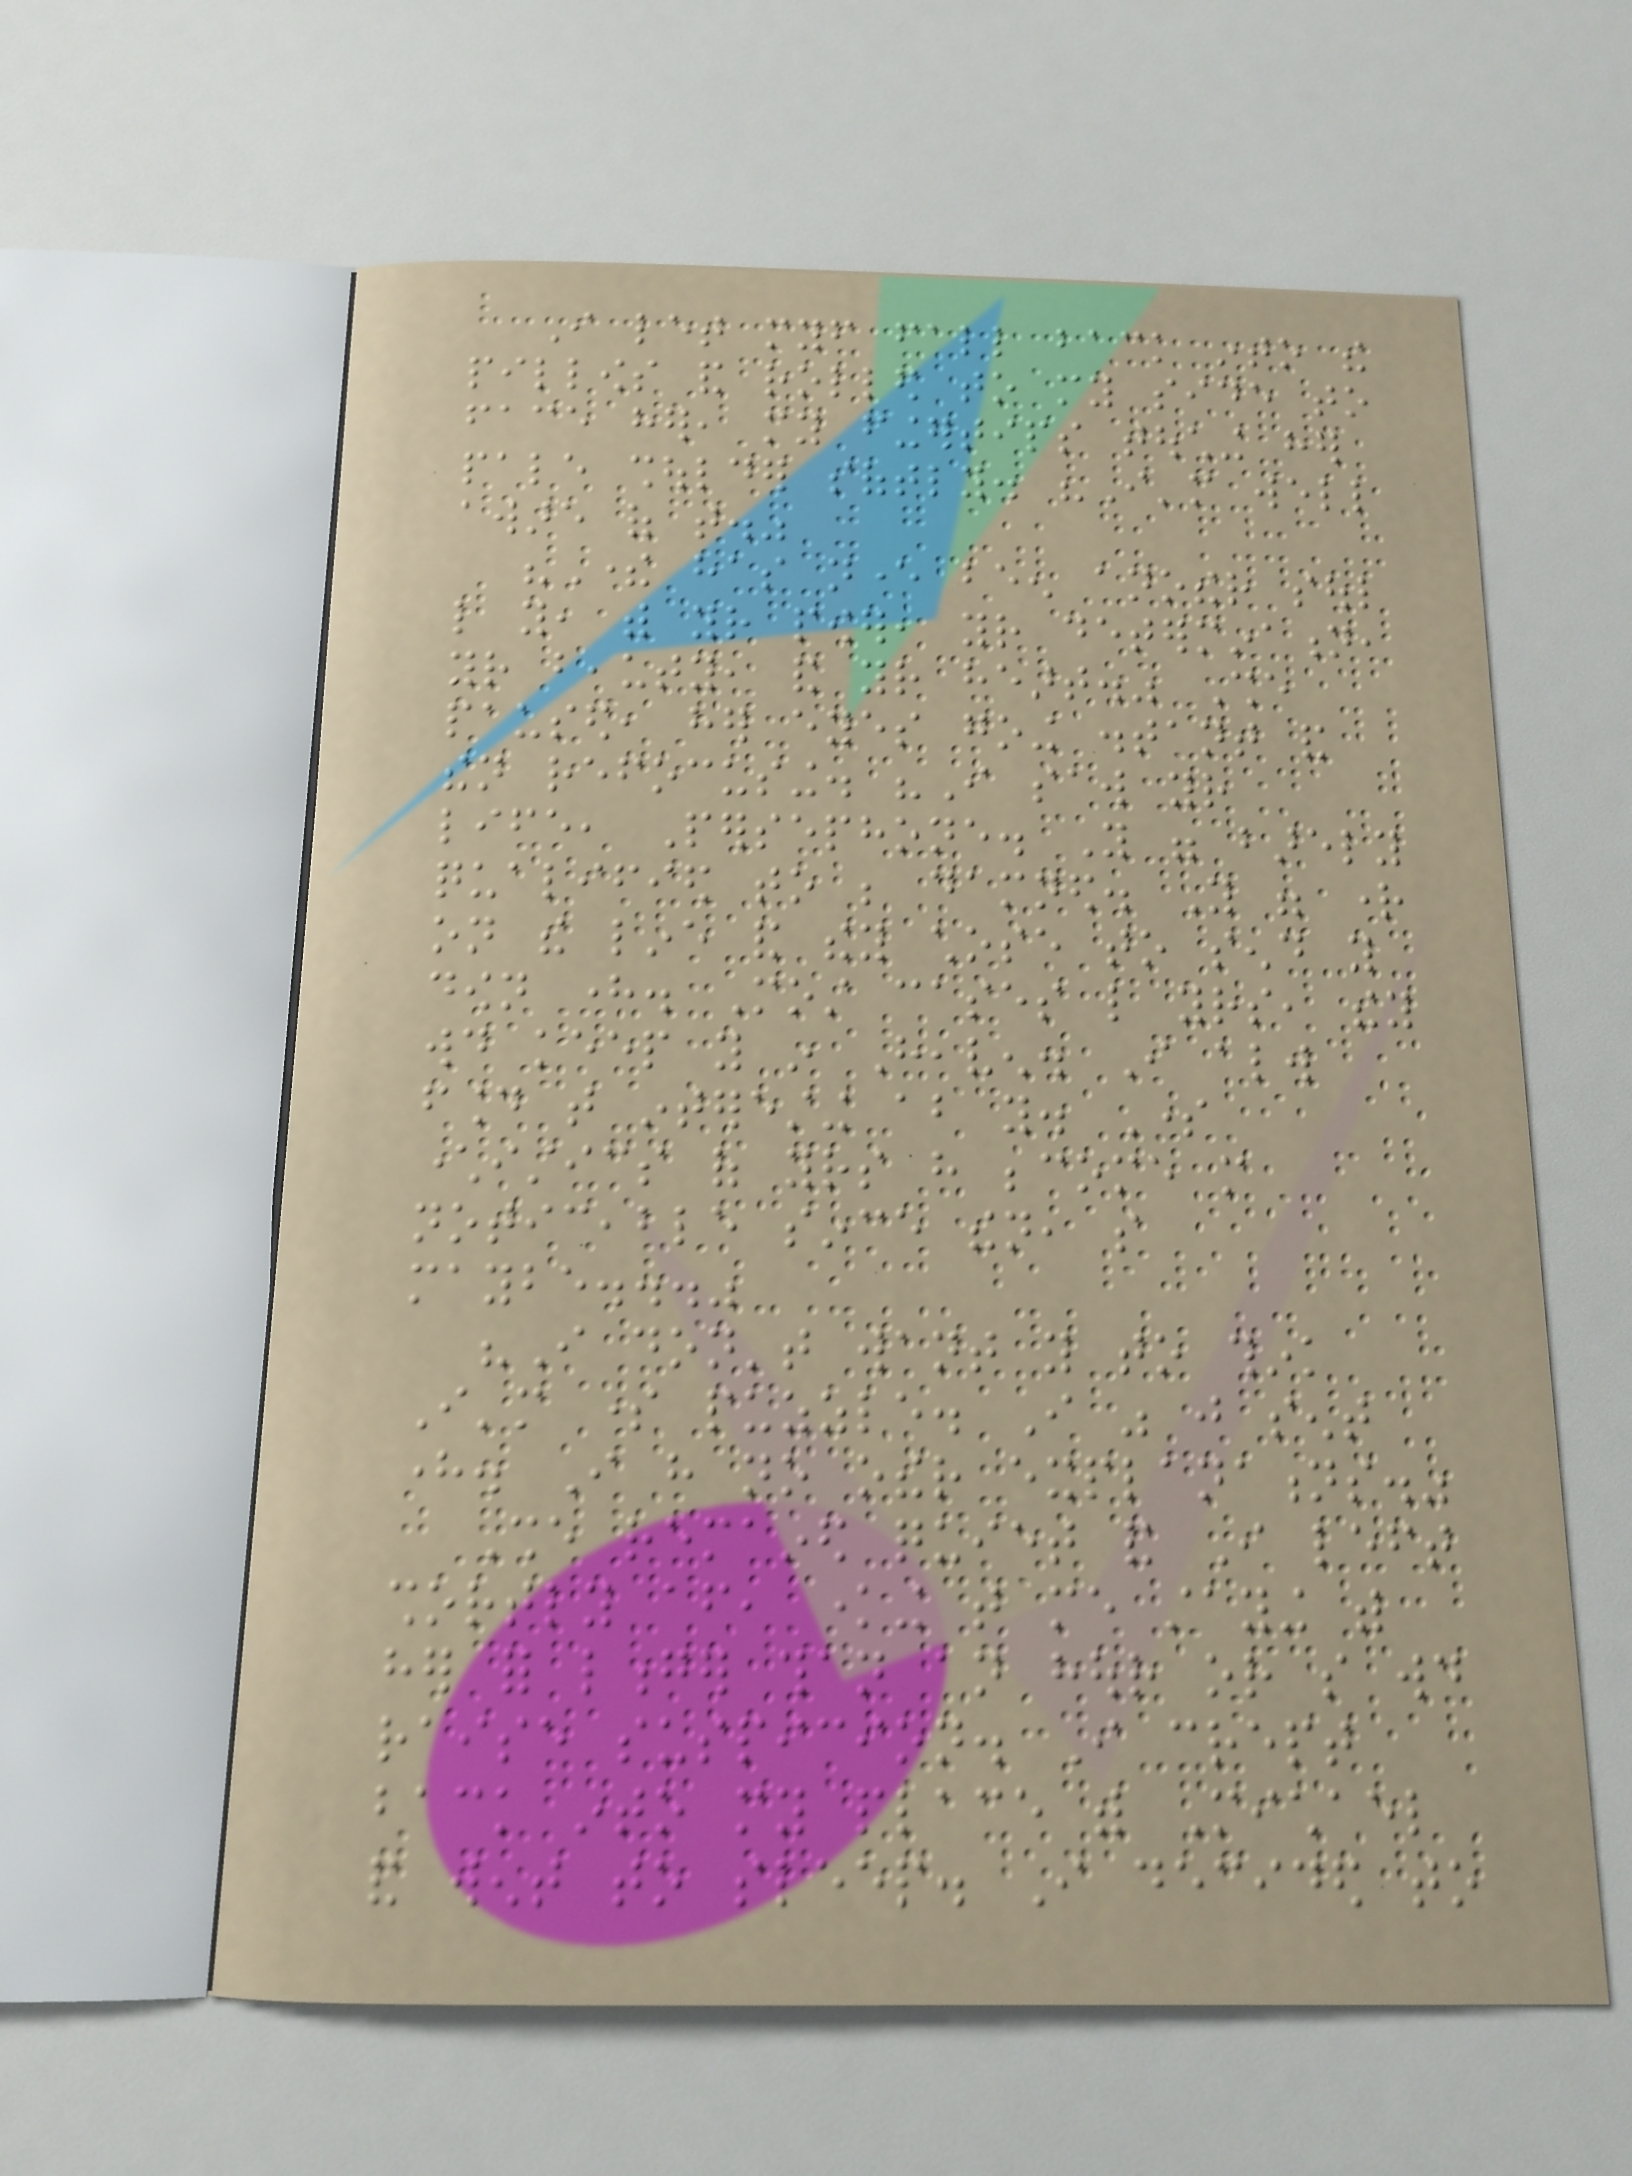I let myself fall back into the
pillows and rolled to my side to
face her, my fingertips touching her
pale shoulder softly. "I'm well
aware of that."
"There has never been another soul
like you, with your power, your determination,
your beauty, and your heart." She
paused, her eyes going distant and
then refocusing. "I saw your
life, Persephone. You were barely
qualified to be damned. You were right
on the line and they chose to send you
down here. Most cases like yours, they
would keep you in Heaven. I always
found that interesting about you. Some
characteristics of yours have become more
noticeable since then, so
maybe..."
"I don't want you to think
I'm some puzzle. I was just sent
here. I have no other explanations."
She remained quiet and I left
shortly after, knowing that me staying with
her for longer than an hour or so would
raise suspicion. I crept
back into my place with Michael
and went to sleep. I decided to
